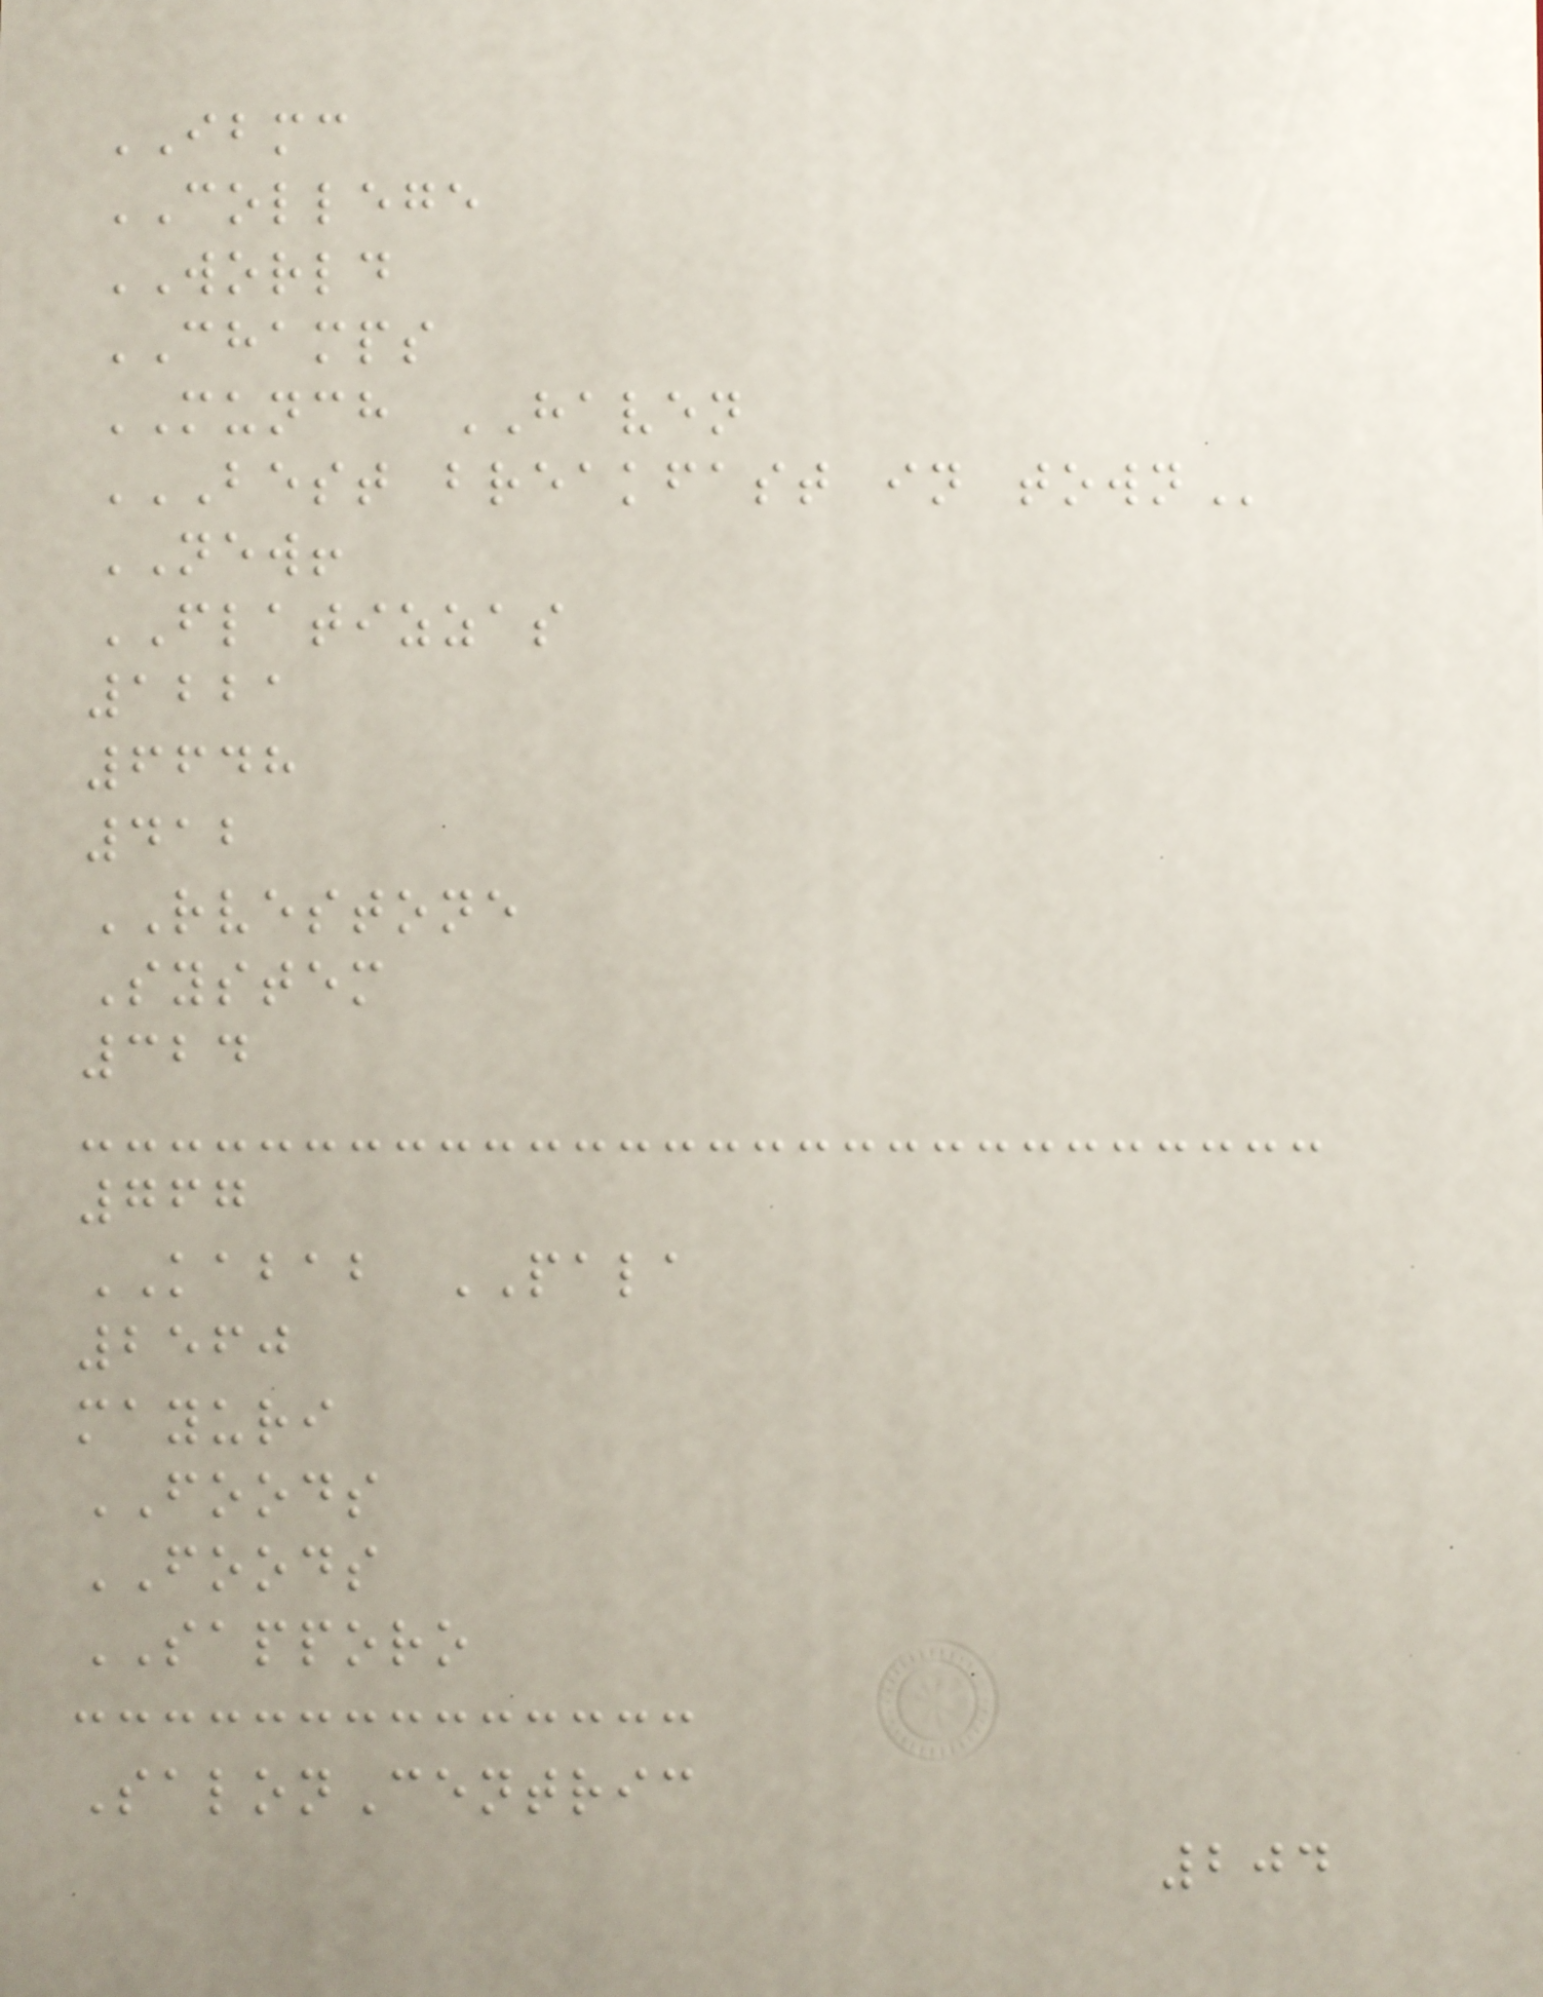IBMC
COLLEGE
WORLD
CHAMPS
MUNCH HAVEN
BEST BREAKFAST IN TOWN
NEW!
FLATIZZAS
1221
6648
412
RVESTONE
System
324
767
KABAB PALA
2560
mayuri
FOODS
FOODS
SAPPORO
SalonCentric
204
